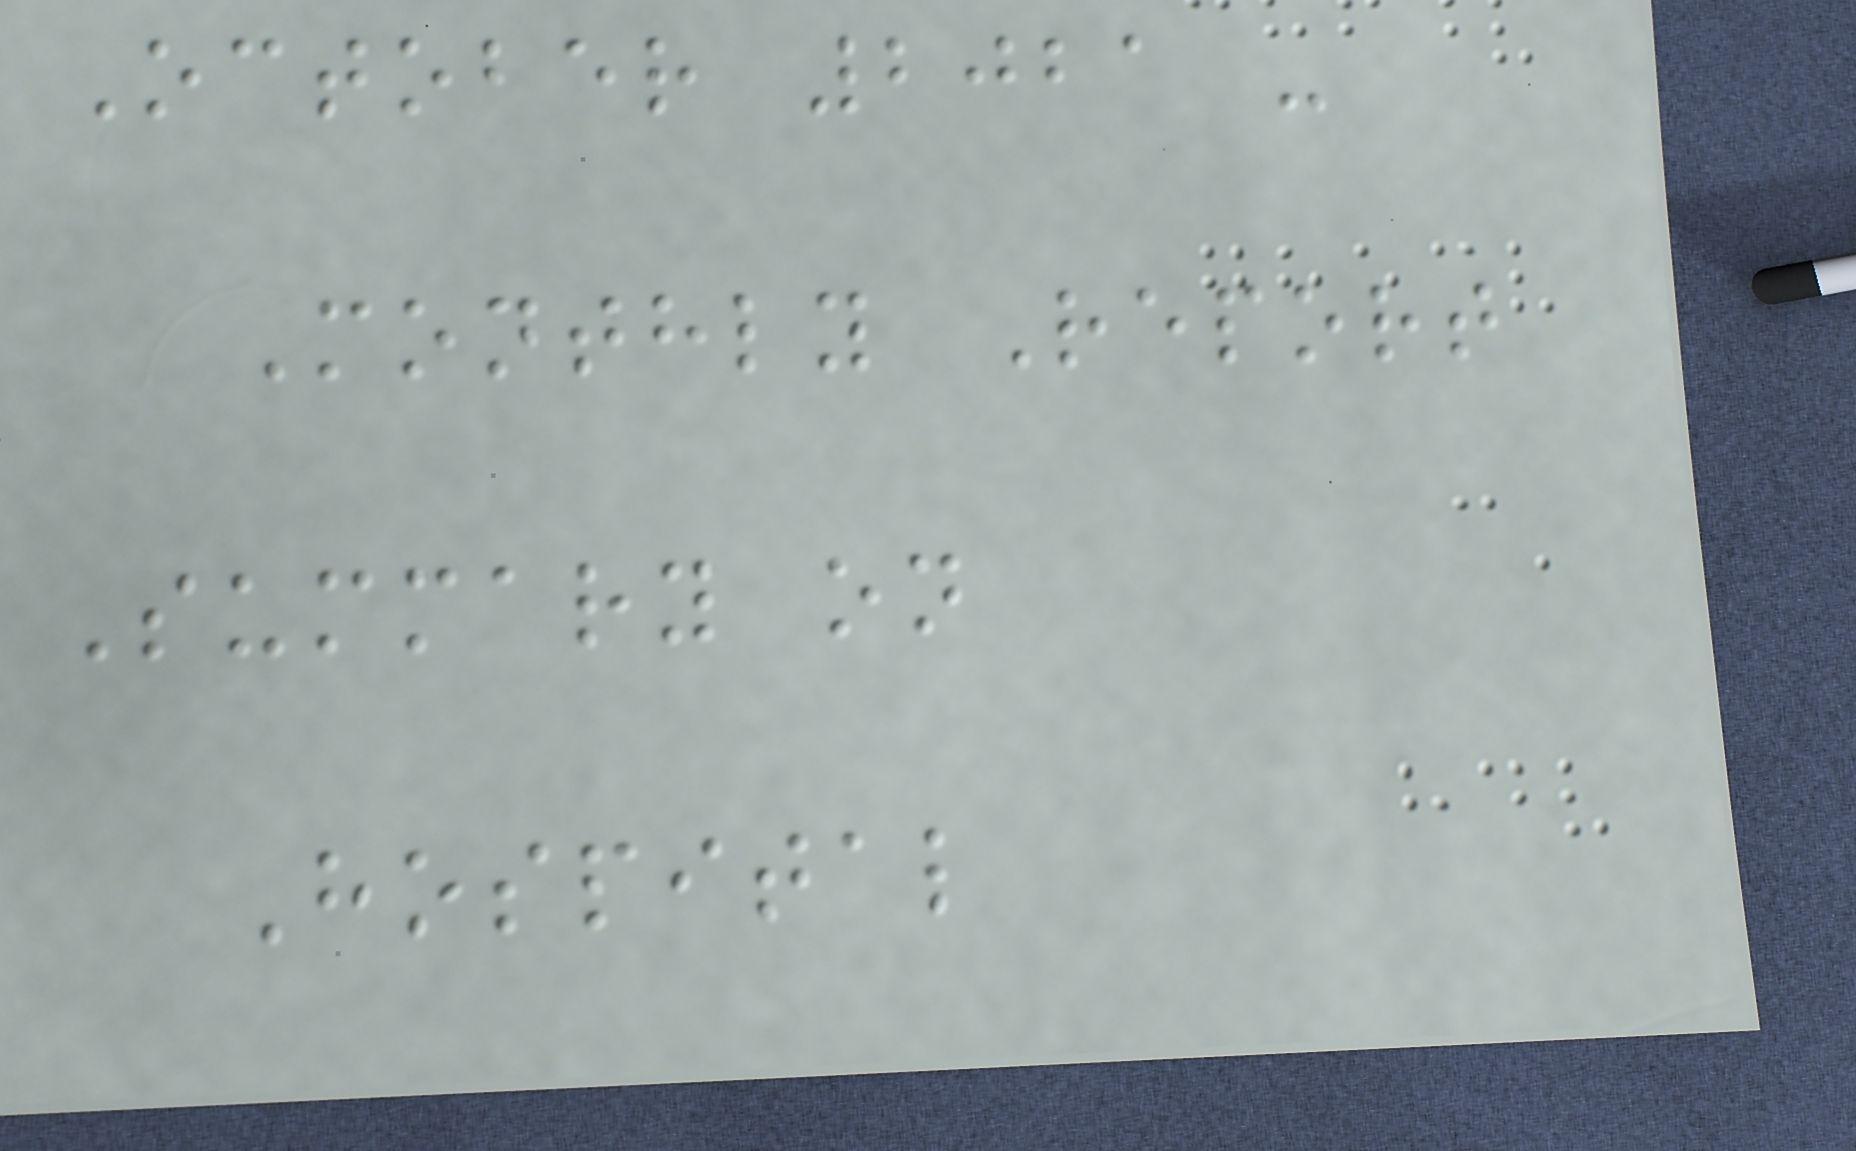October 2021 -
Monthly Report
Summary on
Hospital
